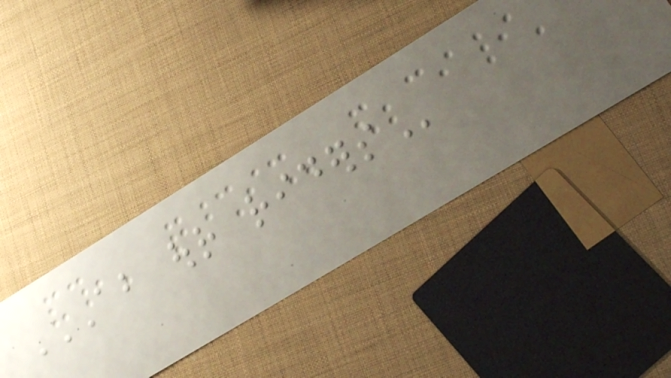ABOUT OUR RIDERS
